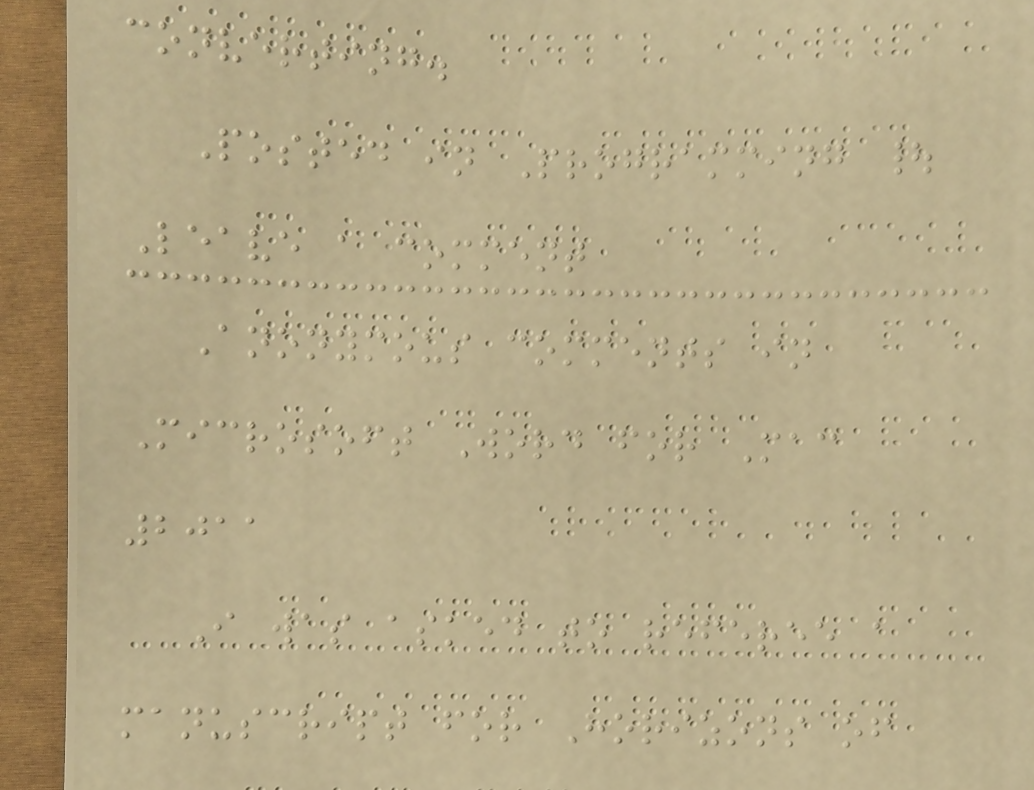converting.
Posted in Programming |
Leave a comment
Anonymous comments in
Microsoft Word for Mac
2011
I was asked to referee a
manuscript for Horizons of
